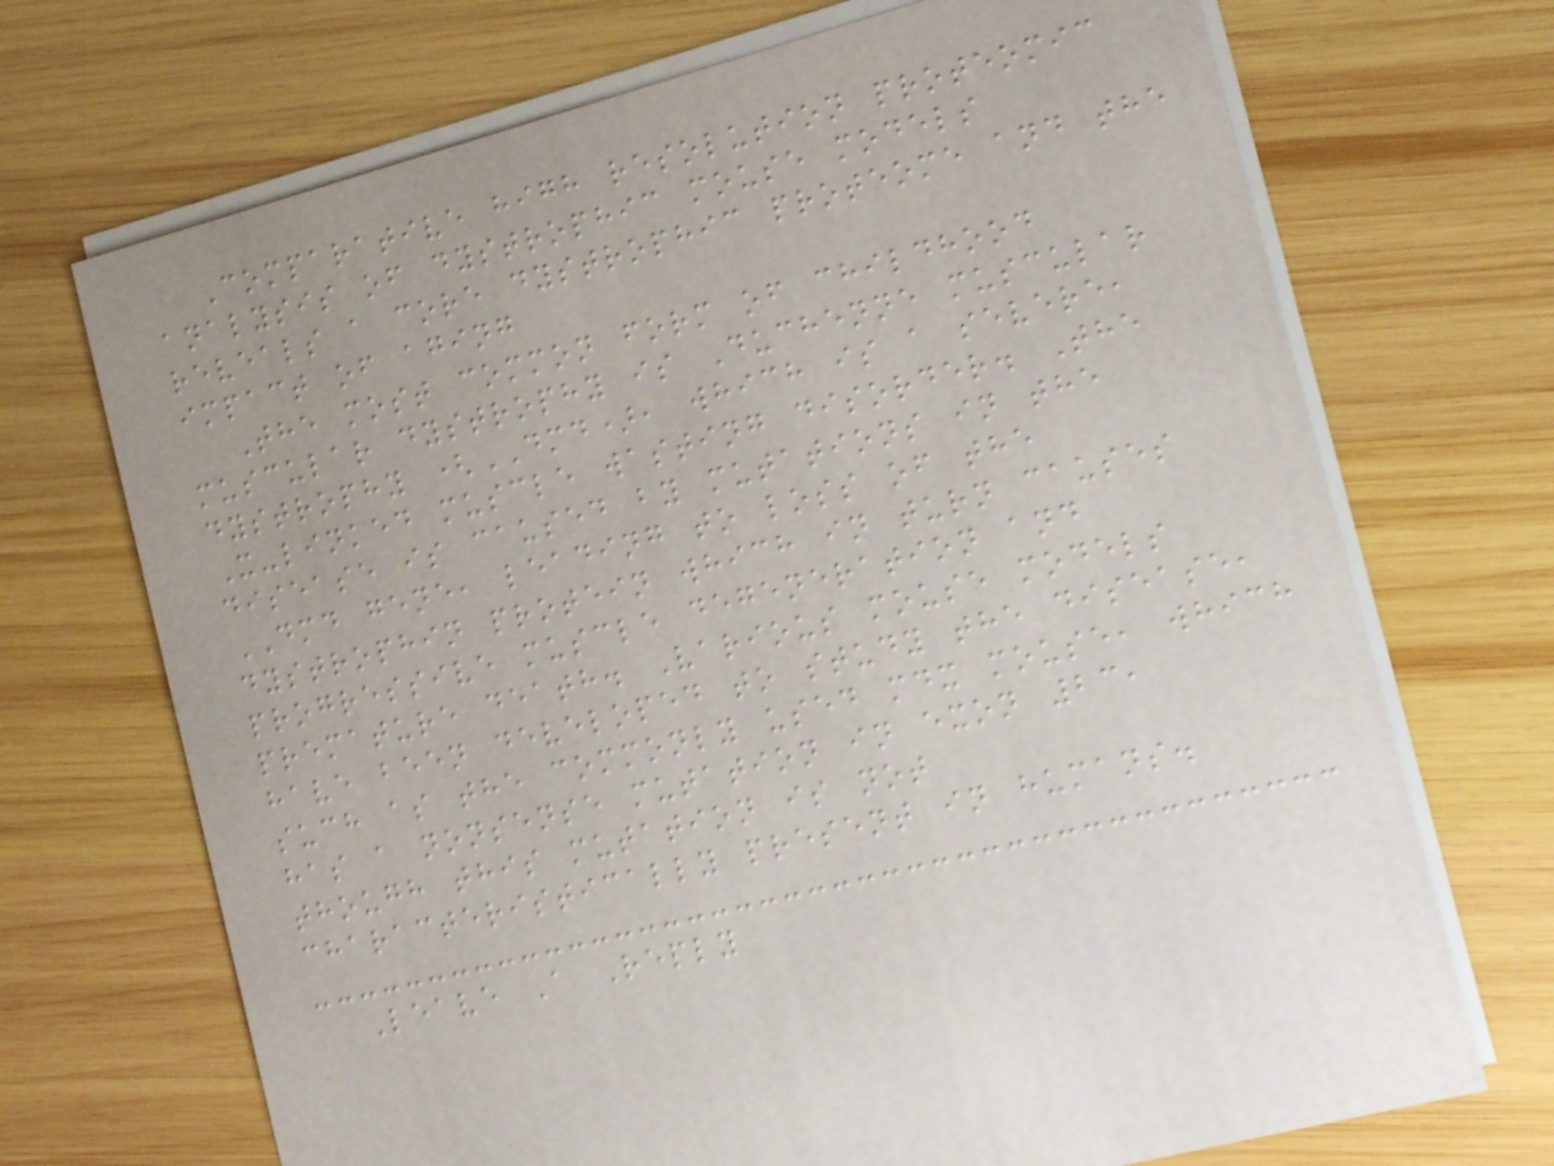Comparative high resolution proteomic
analysis of dystrophic mouse models
reveals a core dystrophic proteome and the
impact of aging
The most common form of childhood
muscular dystrophy is Duchenne muscular
dystrophy (DMD), which is a severe,
X-linked muscle wasting disorder. The
disease is caused by mutations in the
DMD gene, leading to loss of the
dystrophin protein which in turn causes
progressive muscle degeneration and
premature death. Various mouse models
have been developed to study the disease,
such as the commonly used mdx mouse, which
has a nonsense mutation in exon 23,
though this mutation is not
characteristically present in humans.
Leave A Reply
